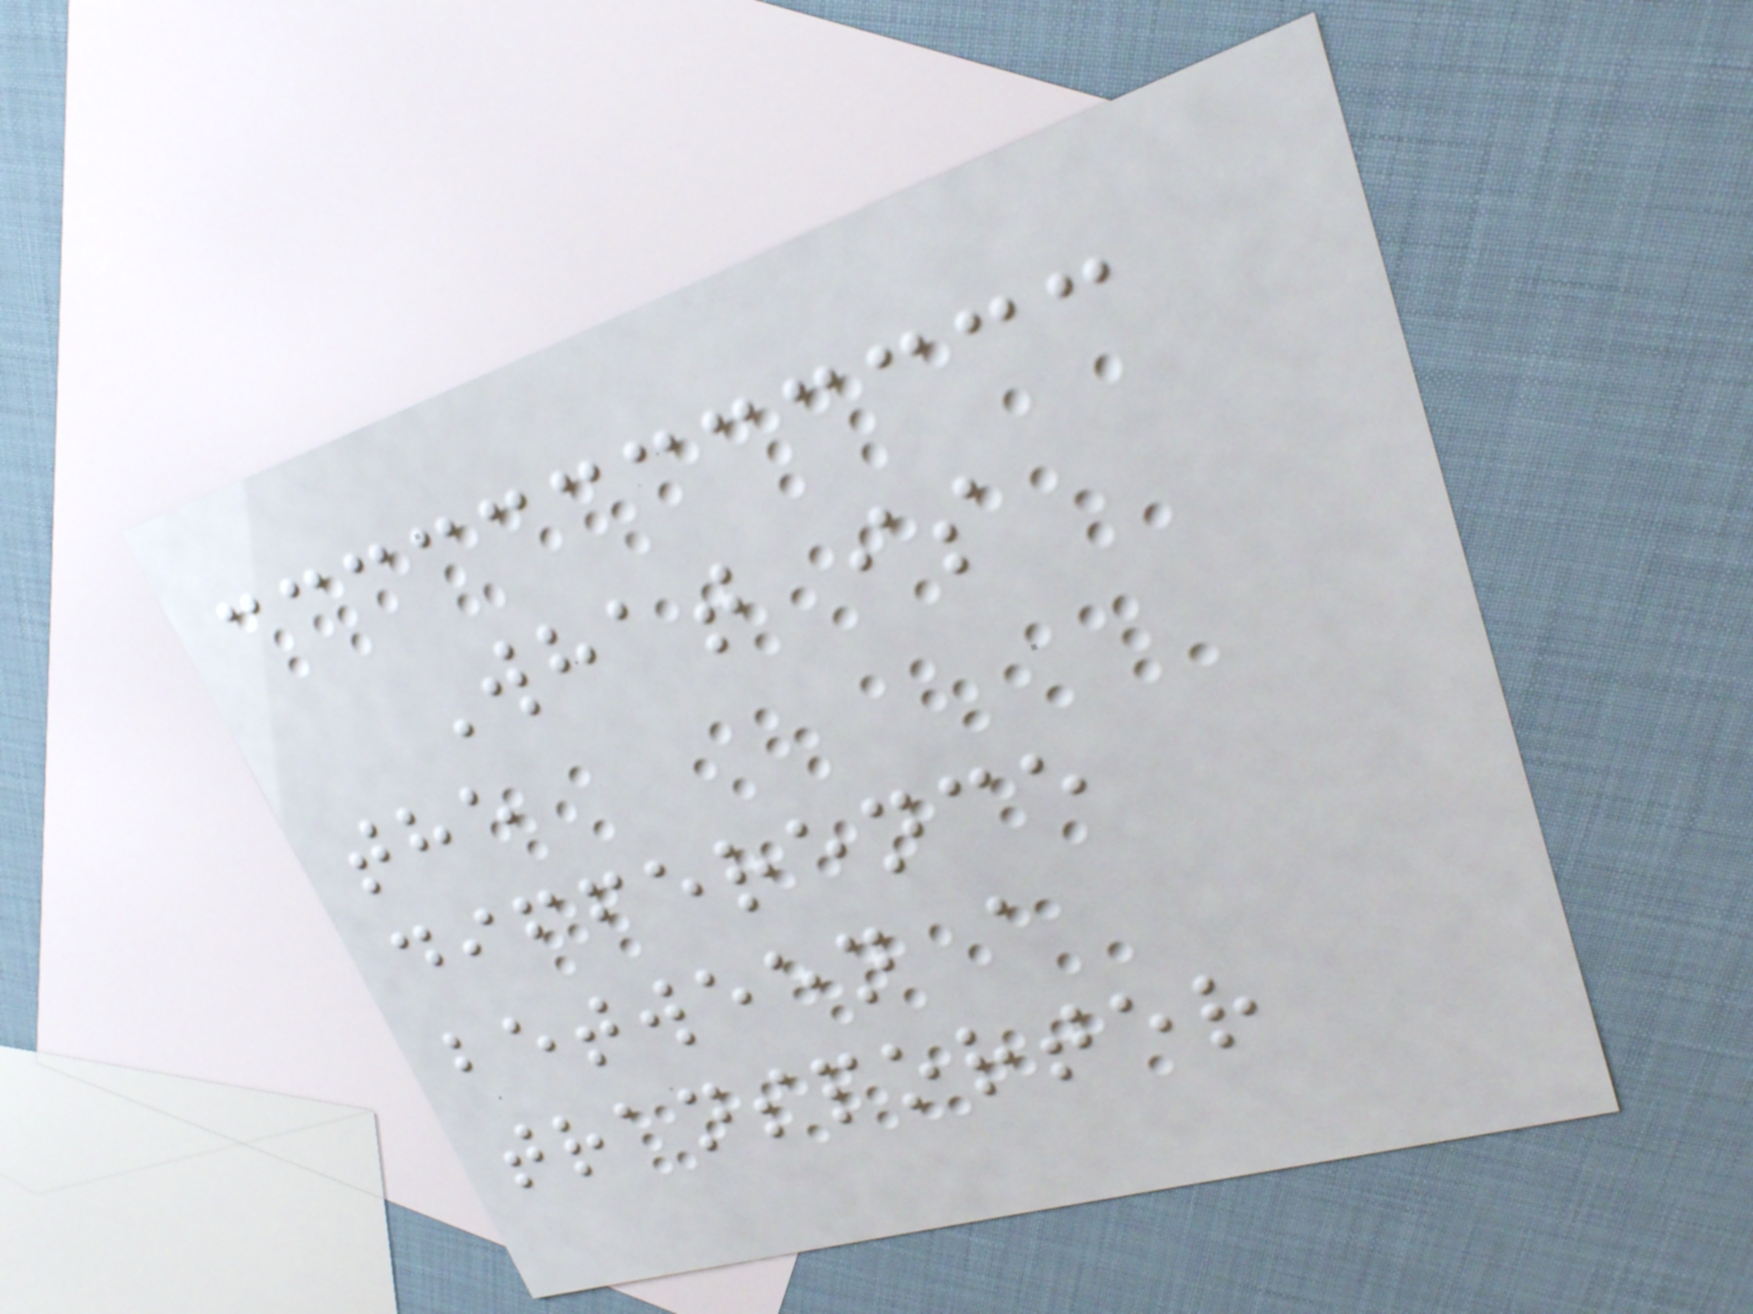What is
the
difference
between a
transporter
